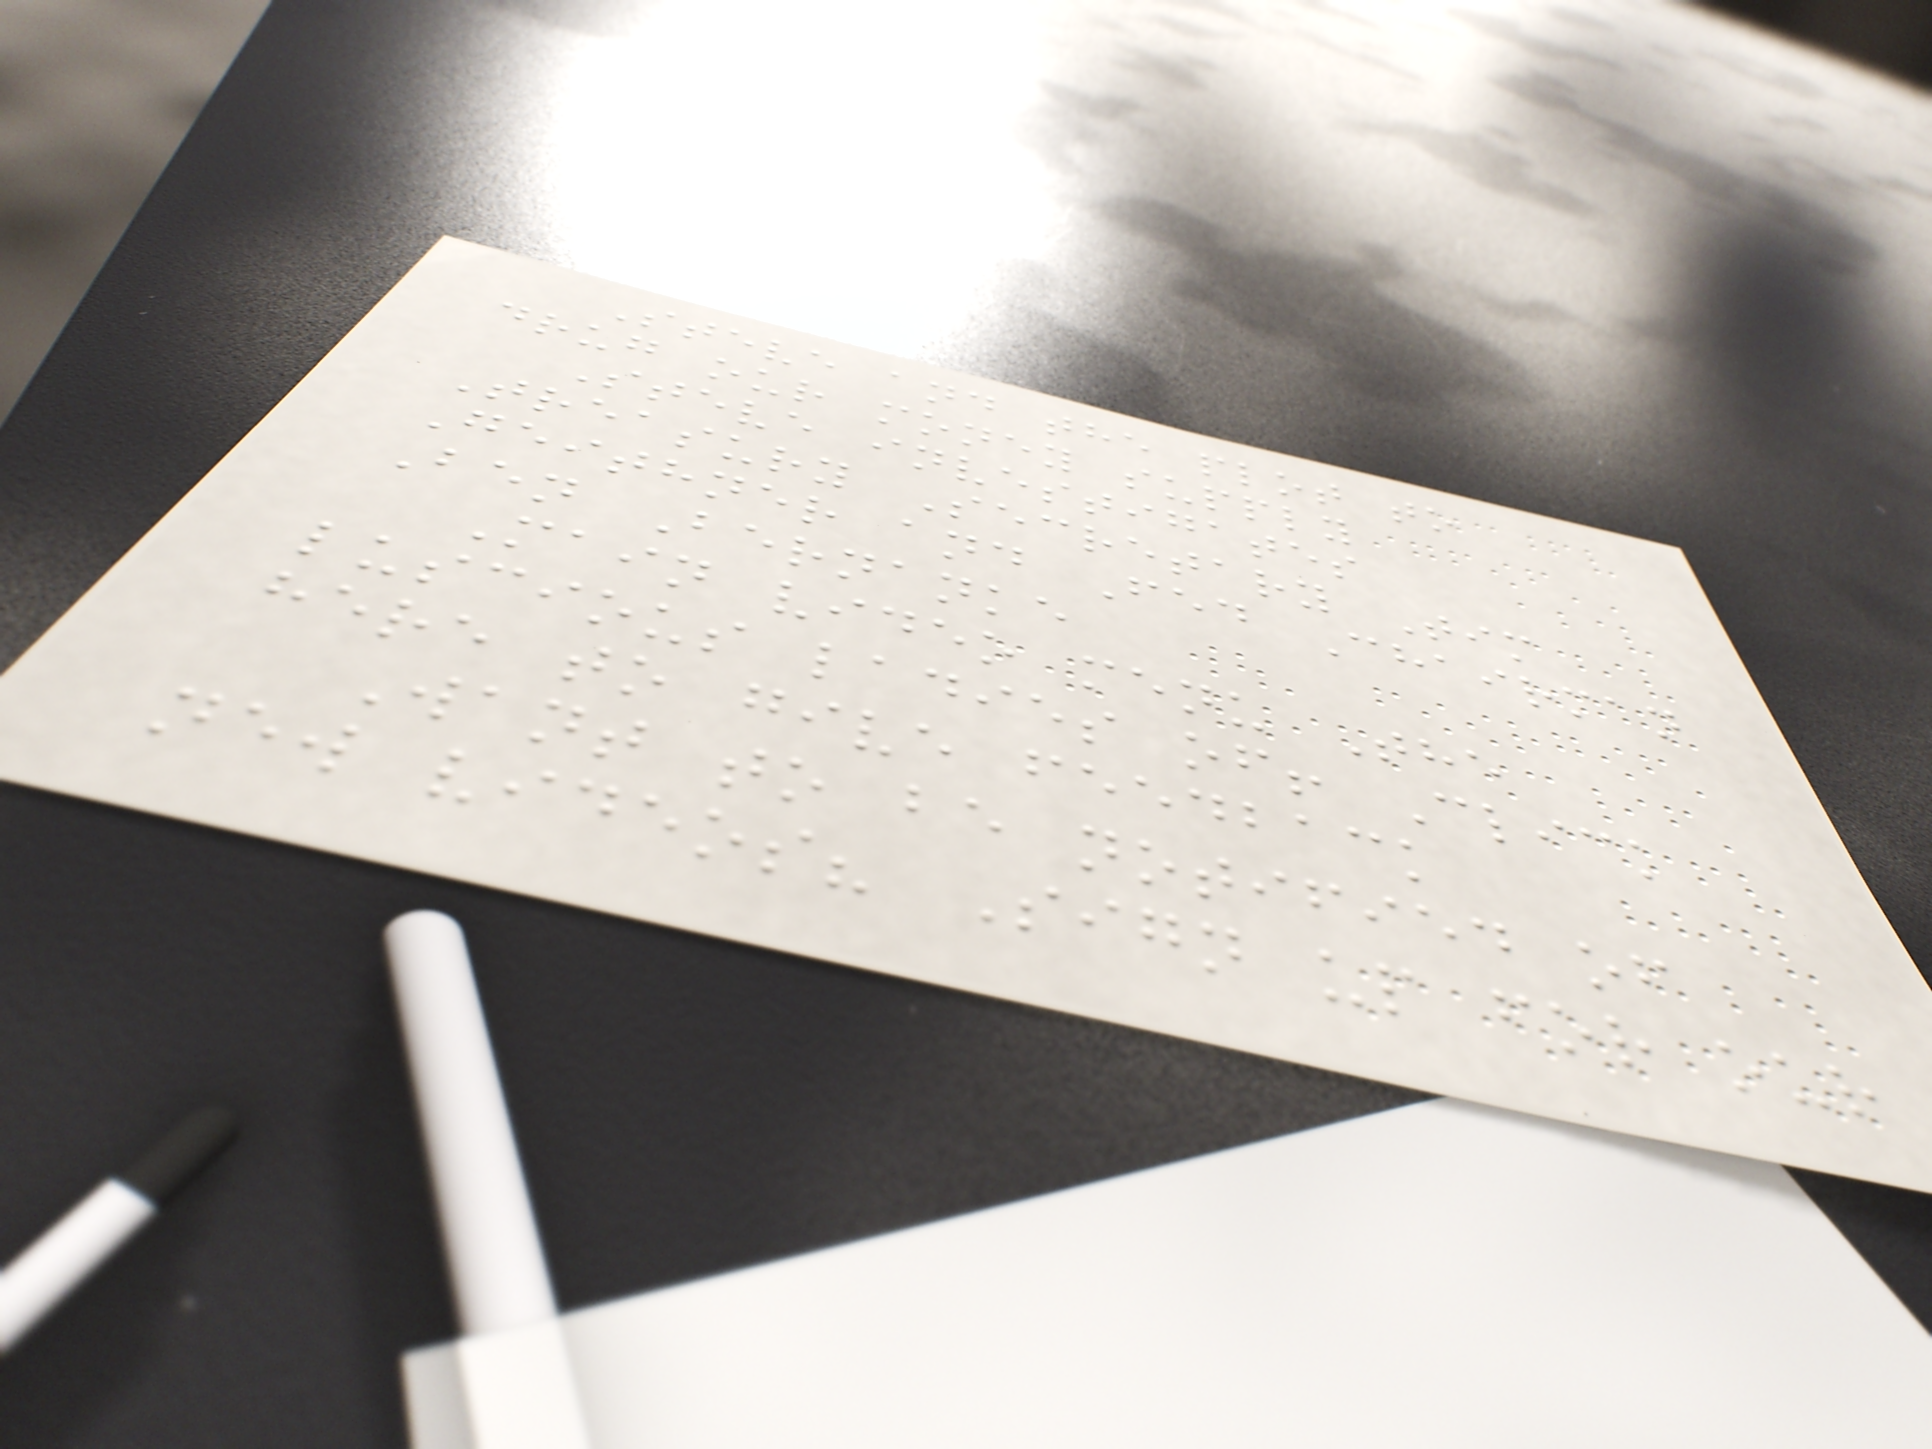Steve and the plot to
drug our money supply
Steve investigates
Treasury Secretary Tim
Geithner and Fed Chairman
Ben Bernanke
Main video menu The
luscious ladies of! Click
here to give feedback
Want to be notified of
new videos? Sign up for our
